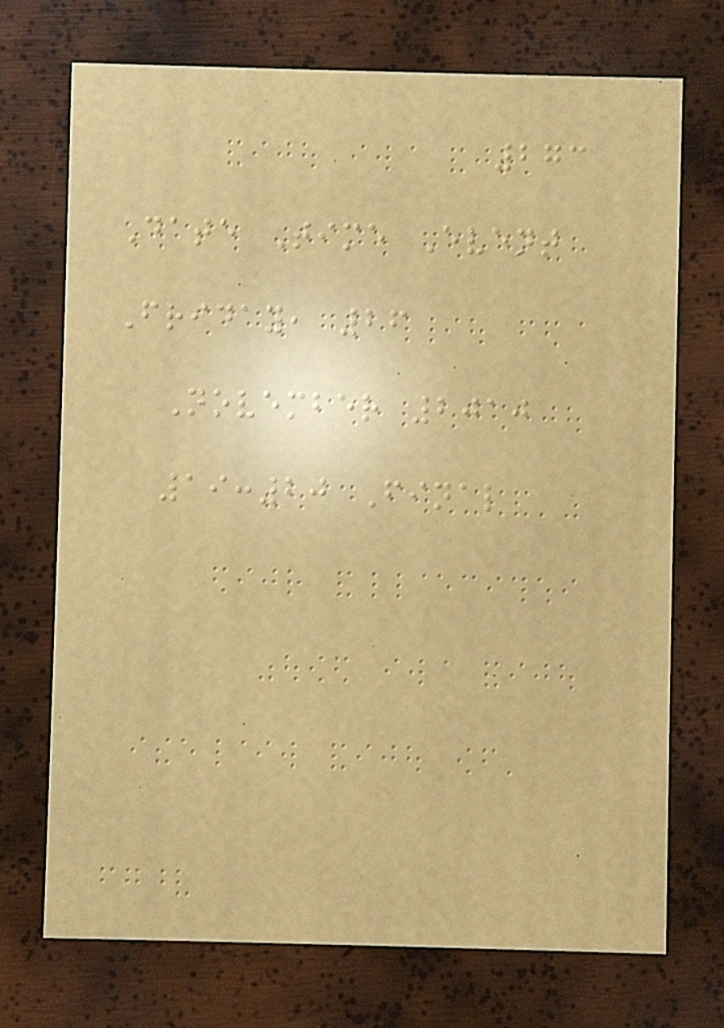273
Date Time Event
Friday, 26
November 2010
19:20 Final
